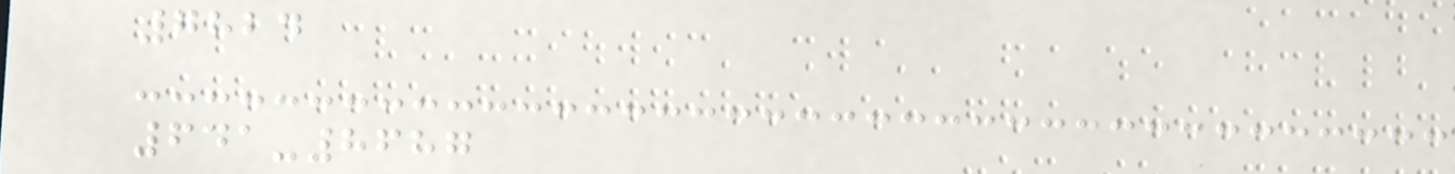7824
641-8687
